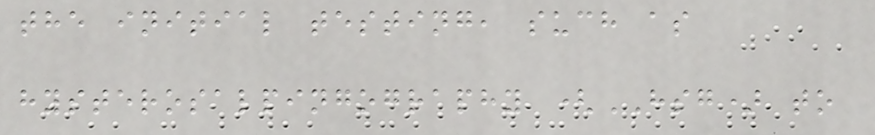the initial testing, such as
hysterosalpingography (HSG) to
